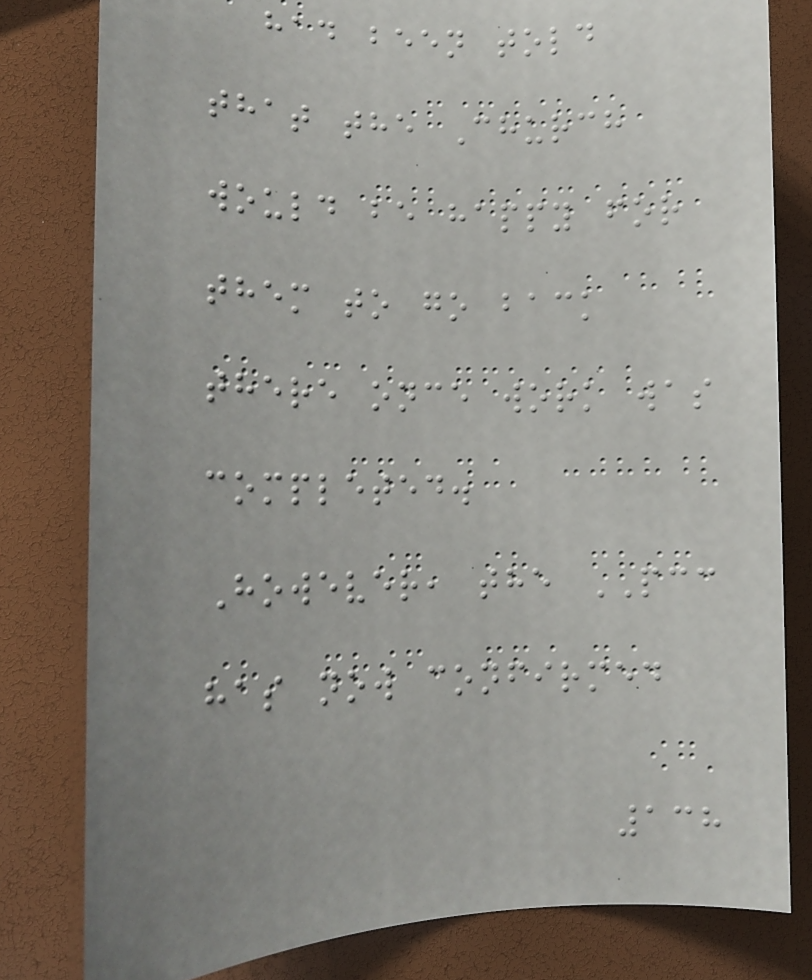had been told
that the Church
would be happy for
them to go back
there once work was
completed.
However, the PCC
has now confirmed
138
